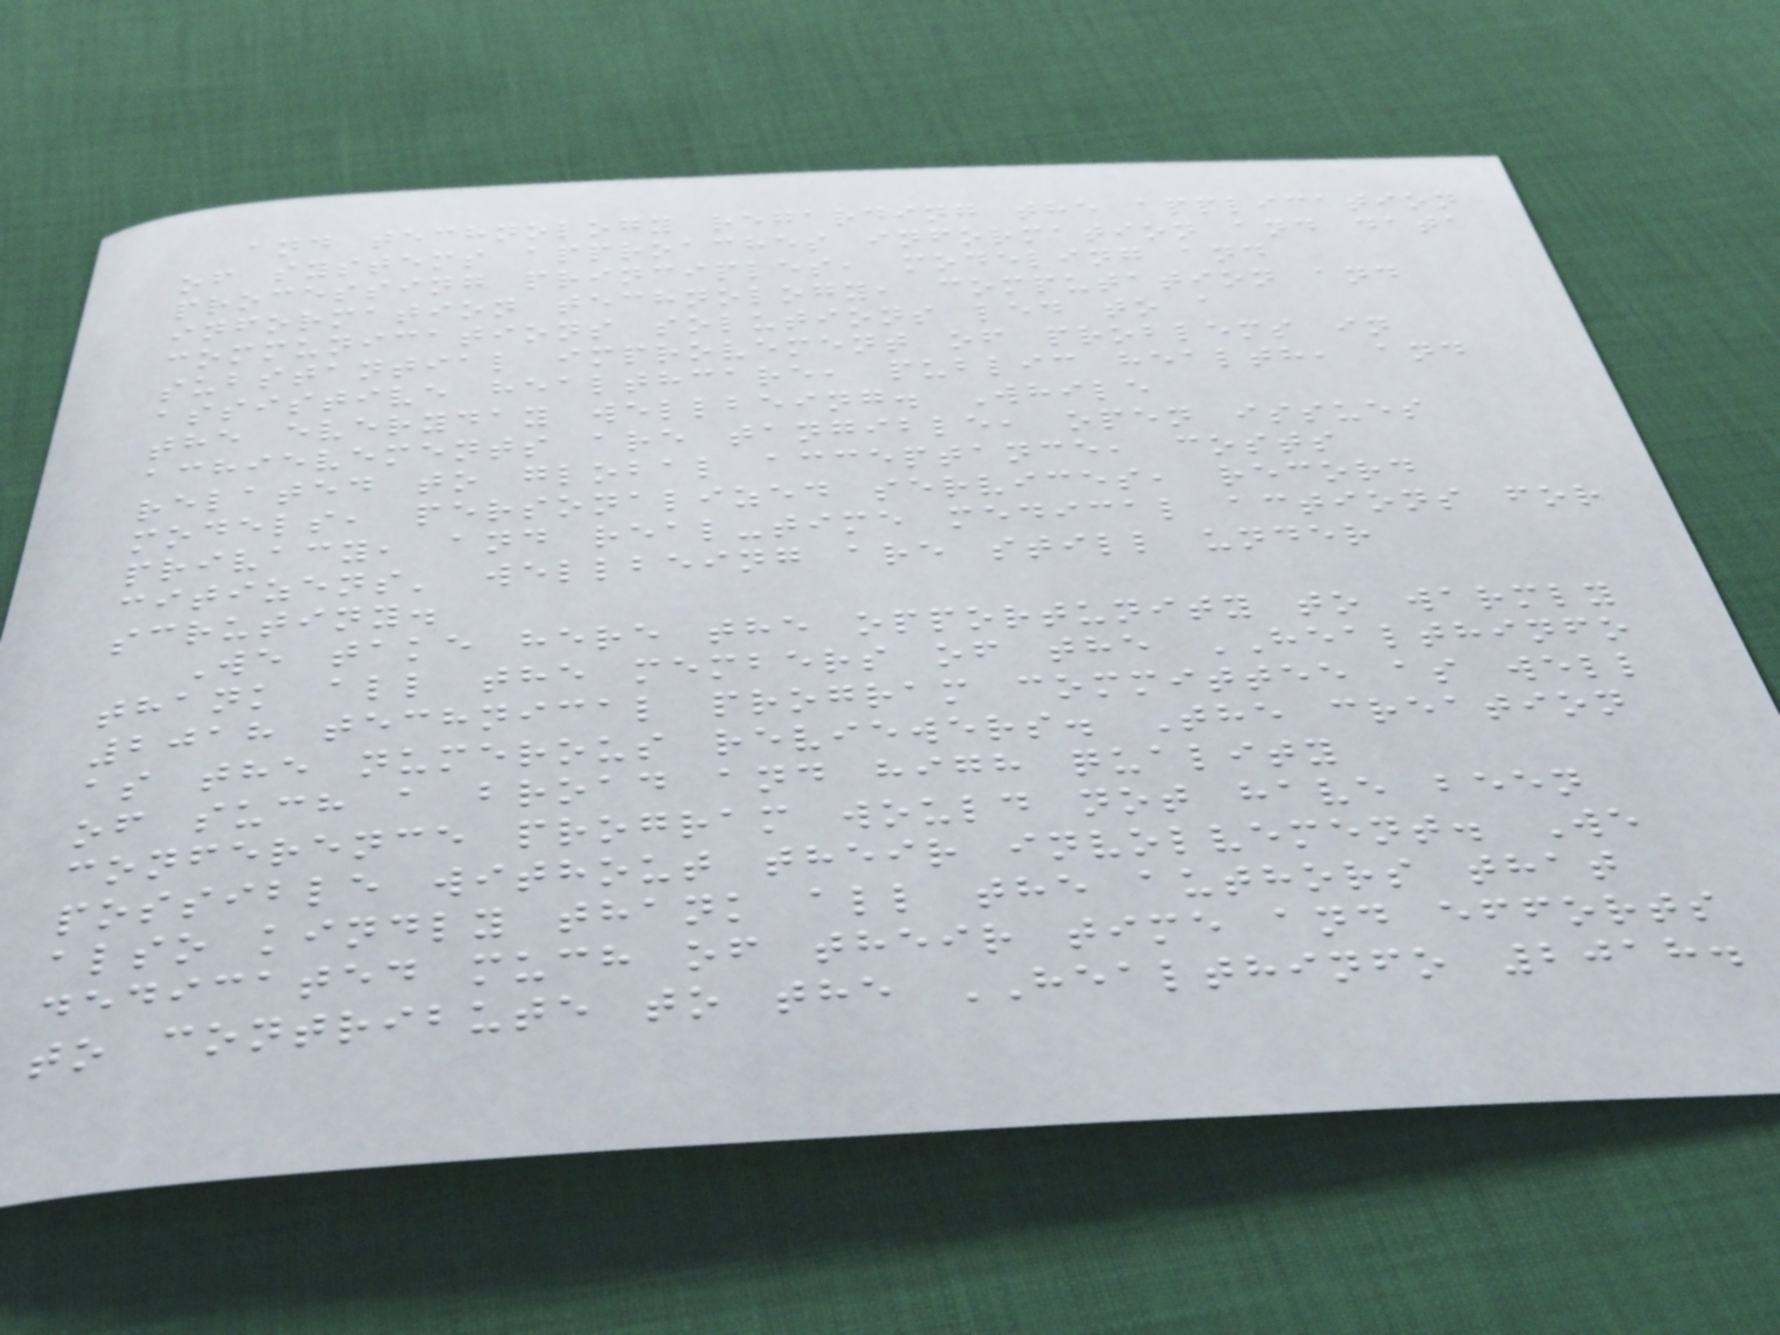and technology regarding the application
of systems approaches information and data
processing principles, modeling and
information technology, computation and
communications solutions led to a
substantial improvement of problems in
assistive healthcare, public health, and
the everyday wellbeing. While
achievements are tangible, open issues
related to global acceptance, costs
models, personalized services, record
privacy, and real-time medical actions for
citizens' wellbeing are still under
scrutiny.
We take here the opportunity to warmly
thank all the members of the HEALTHINFO
2018 technical program committee as well
as the numerous reviewers. The creation
of such a broad and high quality
conference program would not have been
possible without their involvement. We
also kindly thank all the authors that
dedicated much of their time and efforts
to contribute to the HEALTHINFO 2018.
